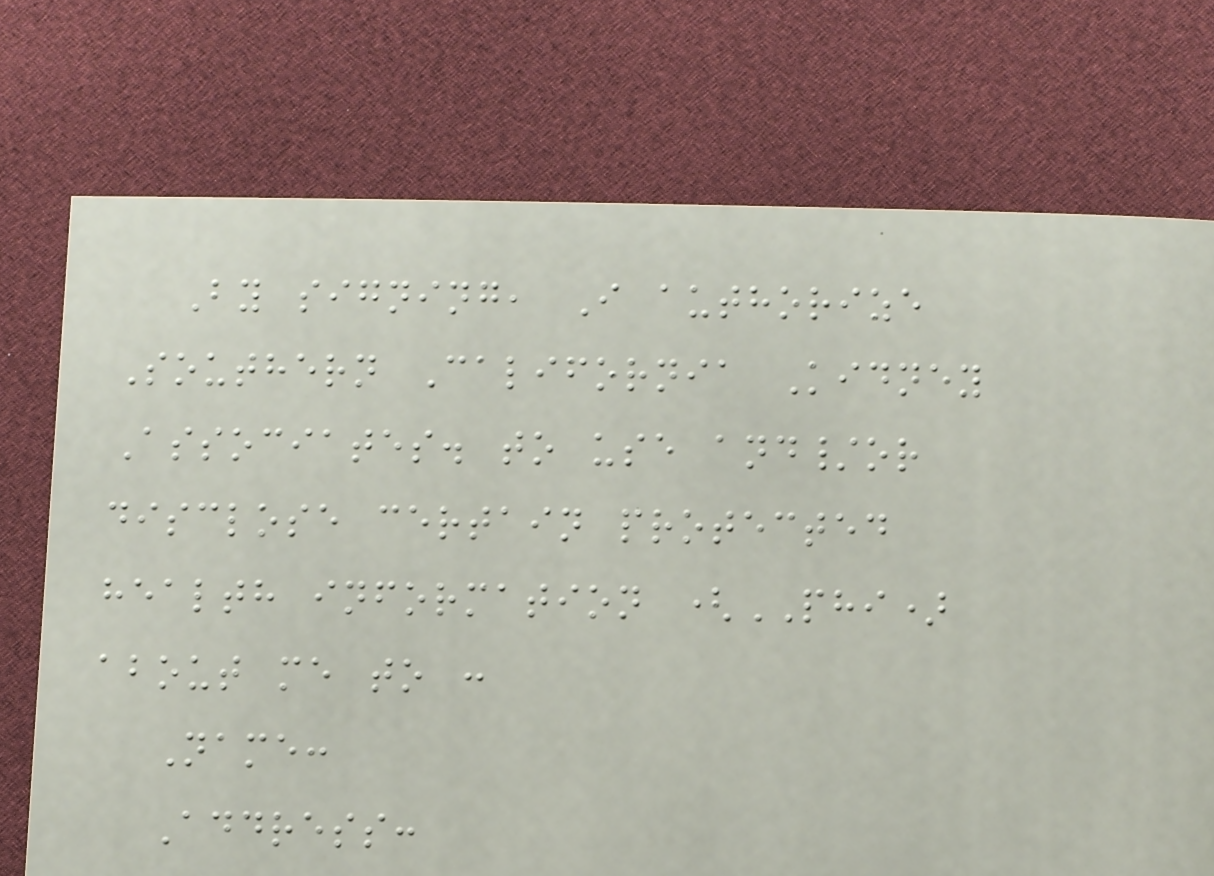By signing, I authorize
Southern California Kidney
Associates. to use and/or
disclose certain protected
health information (PHI)
about me to :
Name:
Address:
